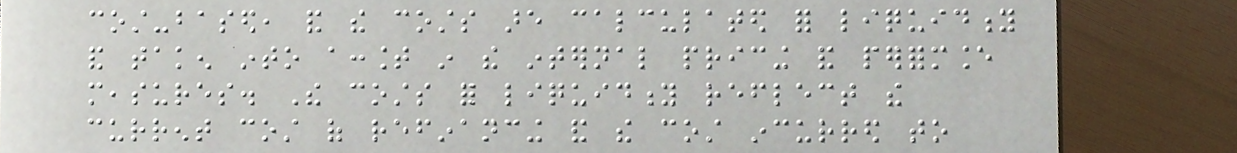cost-based, and the costs are calculated for liquidity
and taken into account in the internal pricing and performance
measures. The costs for liquidity reflect the
current cost of refinancing and the cost incurred to
